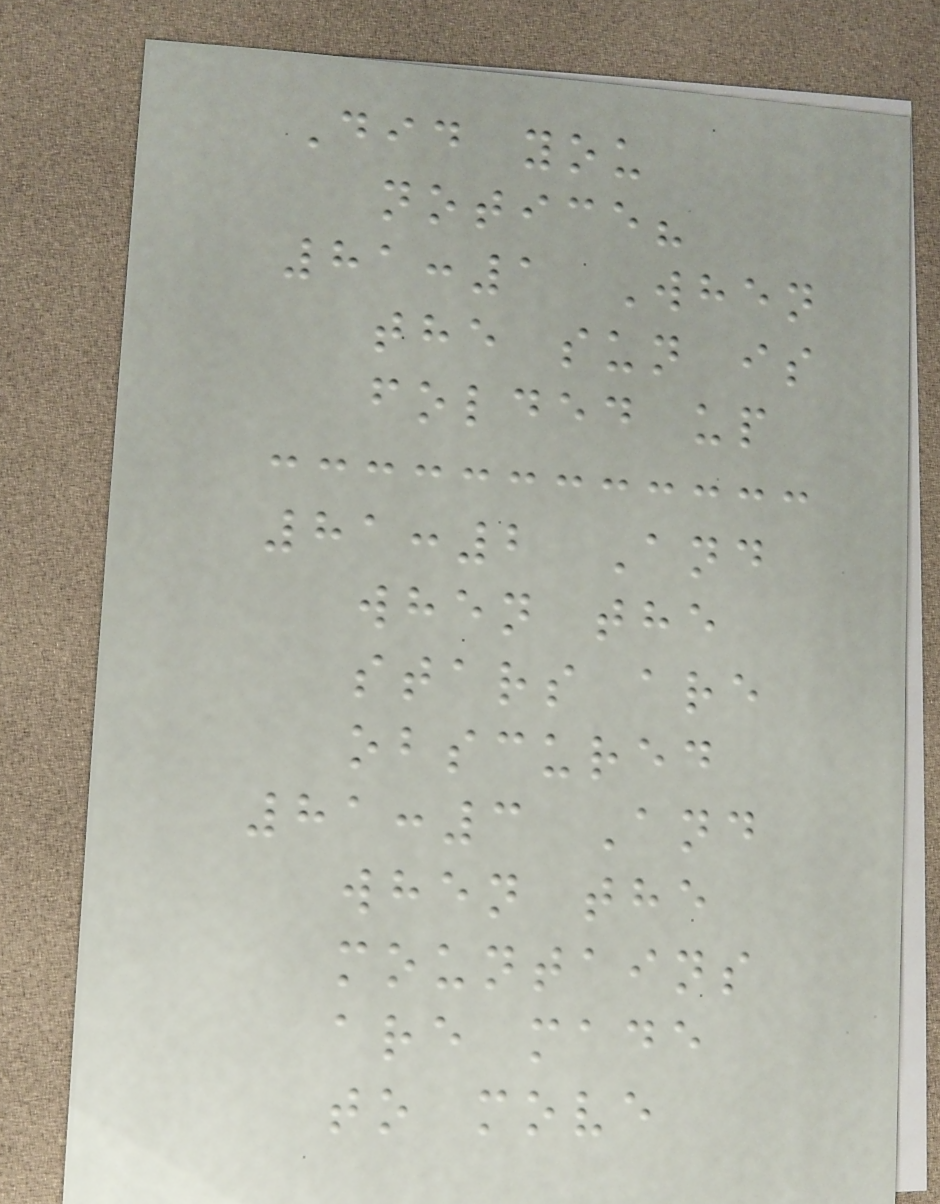Did you
notice?
81:1 When
the sun is
folded up
81:2 And
when the
stars are
obscured
81:3 And
when the
mountains
are made
to move
